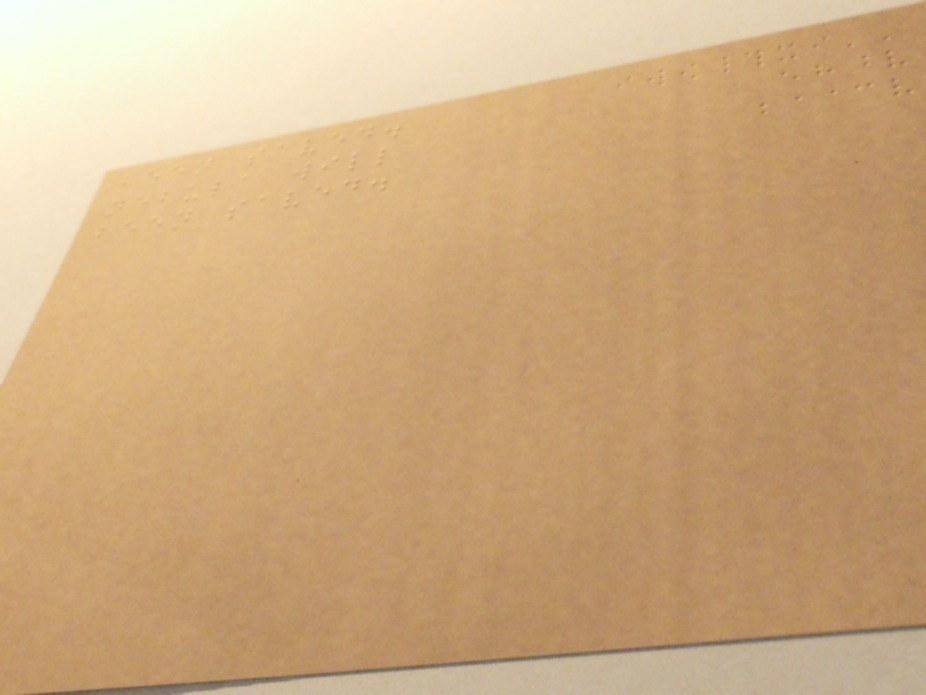been saved.
nebula will
been saved.
